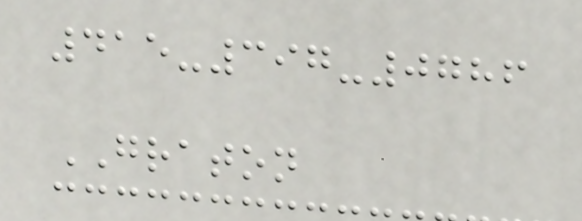415-397-0786
GRATON
